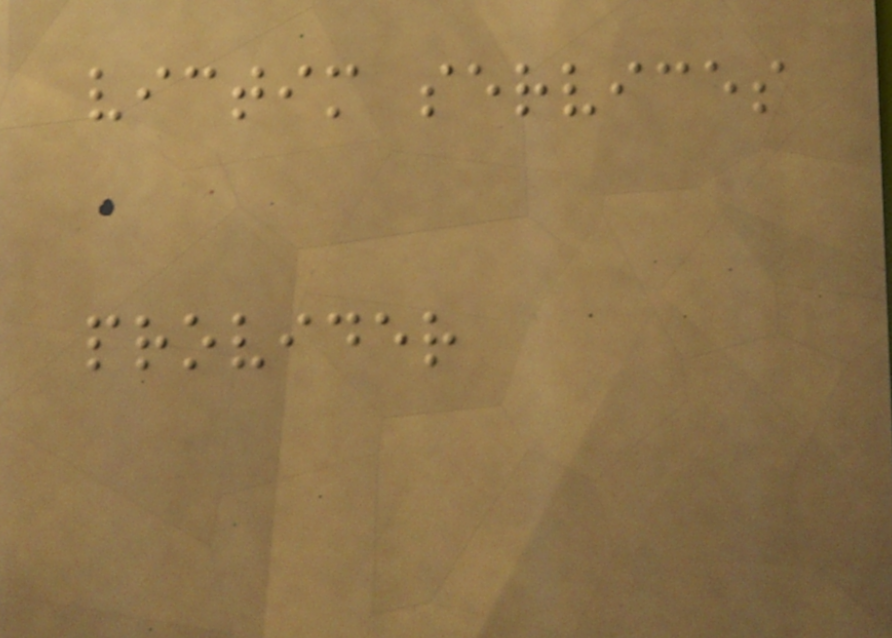victim services
provider
